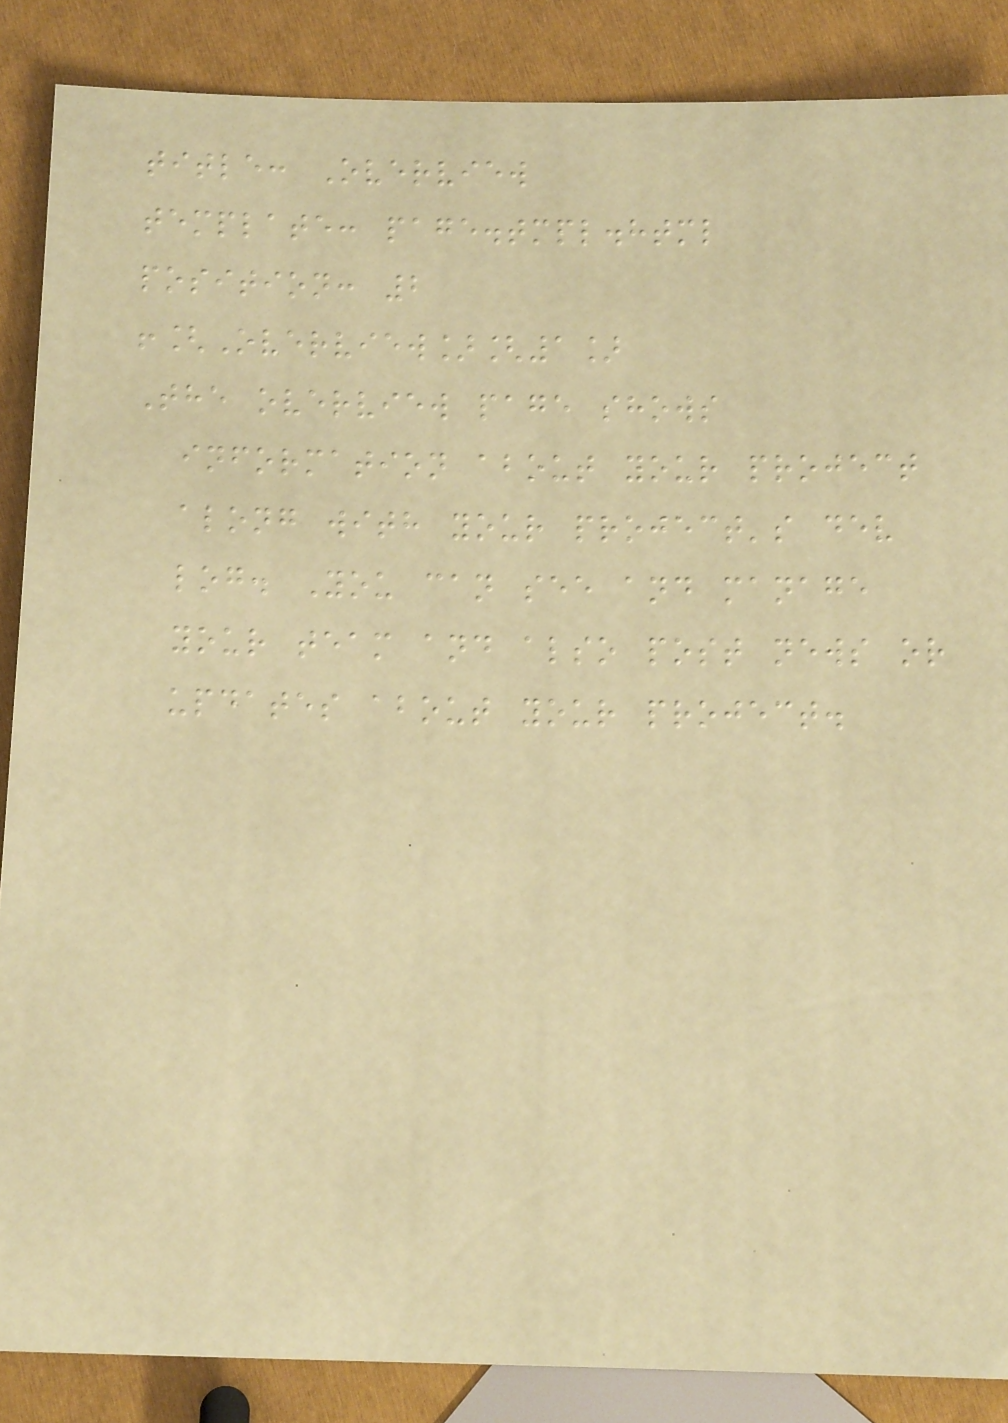title: Overview
template: page.tmpl.html
position: 2
![Overview][1]
The overview page shows
information about your project
along with your project's dev
log. You can see and manage
your team and also post news or
updates about your project.
